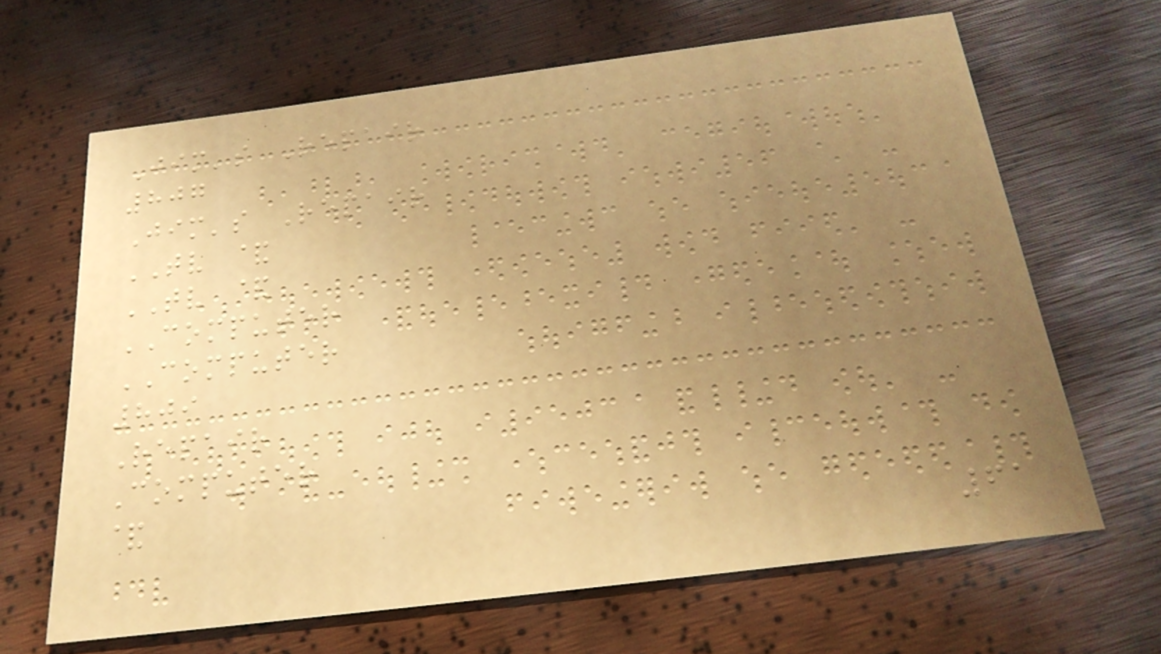Jim's Repair
807
Jim's Repair
TV &
TV &
COMPUTER
COMPUTER
809
Repair
Computer
&
61
